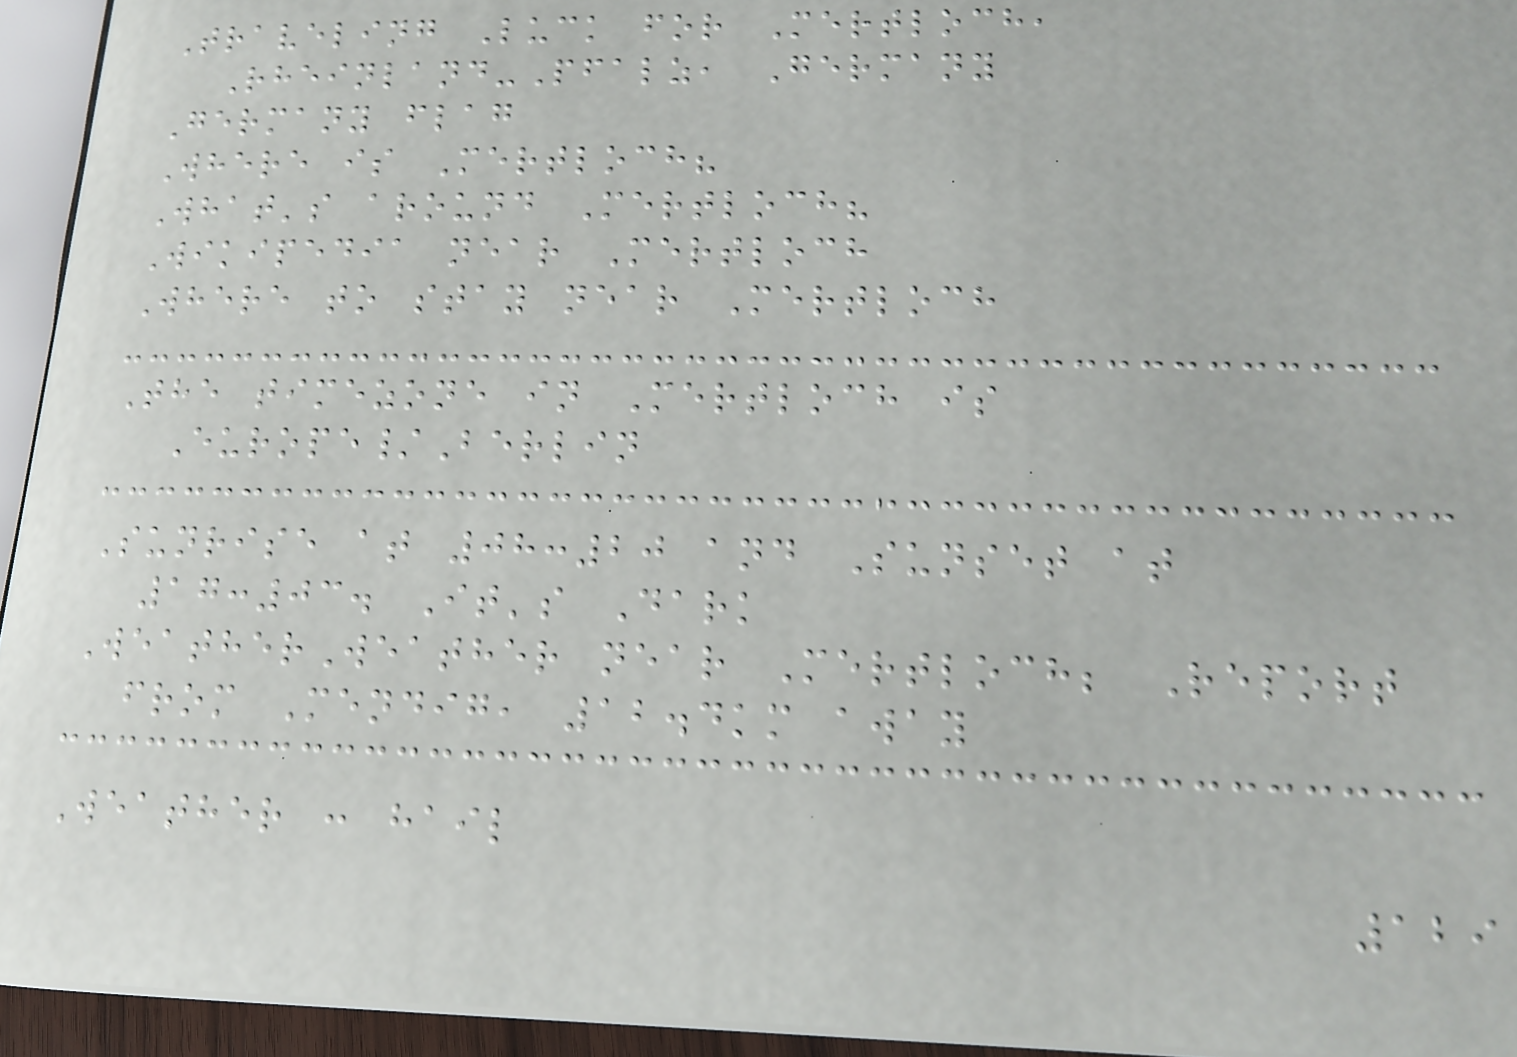Traveling Luck for Mertloch,
Rheinland-Pfalz, Germany
Germany flag
Where is Mertloch?
What's around Mertloch?
Wikipedia near Mertloch
Where to stay near Mertloch
The timezone in Mertloch is
Europe/Berlin
Sunrise at 08:20 and Sunset at
17:03. It's Dark
WeatherWeather near Mertloch; Report
from Mendig, 12.4km away
Weather : hail
129
